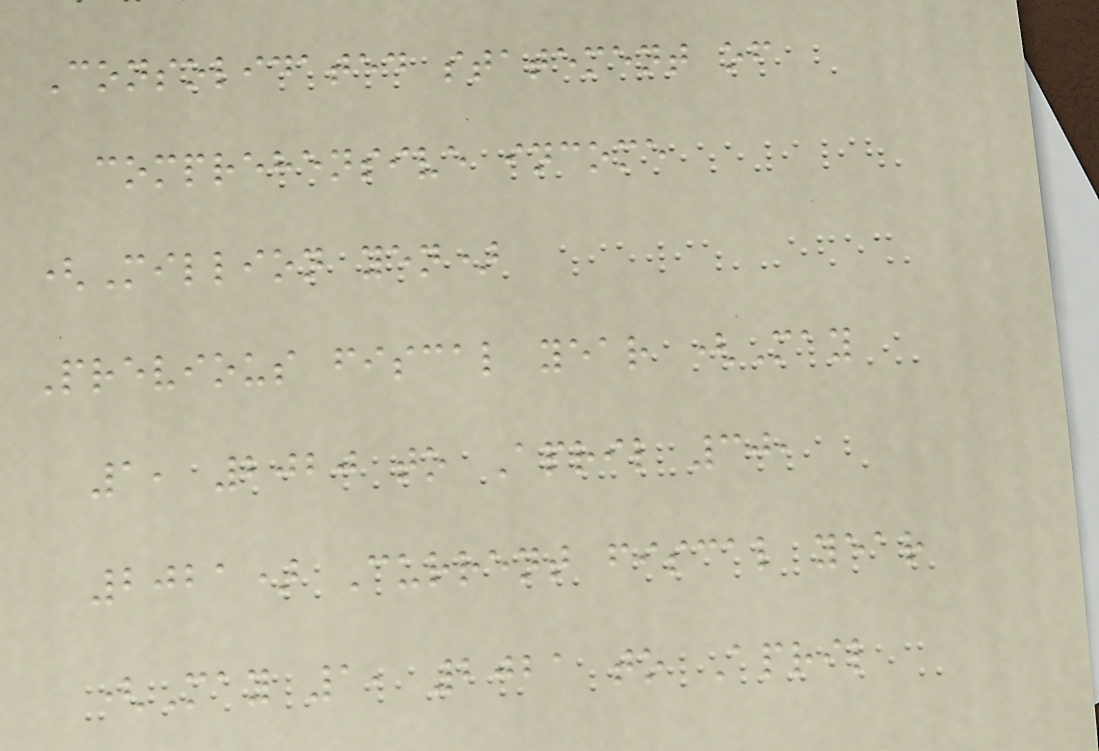Consolidated statement of
comprehensive income
(Million yen)
Previous fiscal year (May
1, 2020 to April 30,
2021) Current fiscal year
(May 1, 2021 to April
